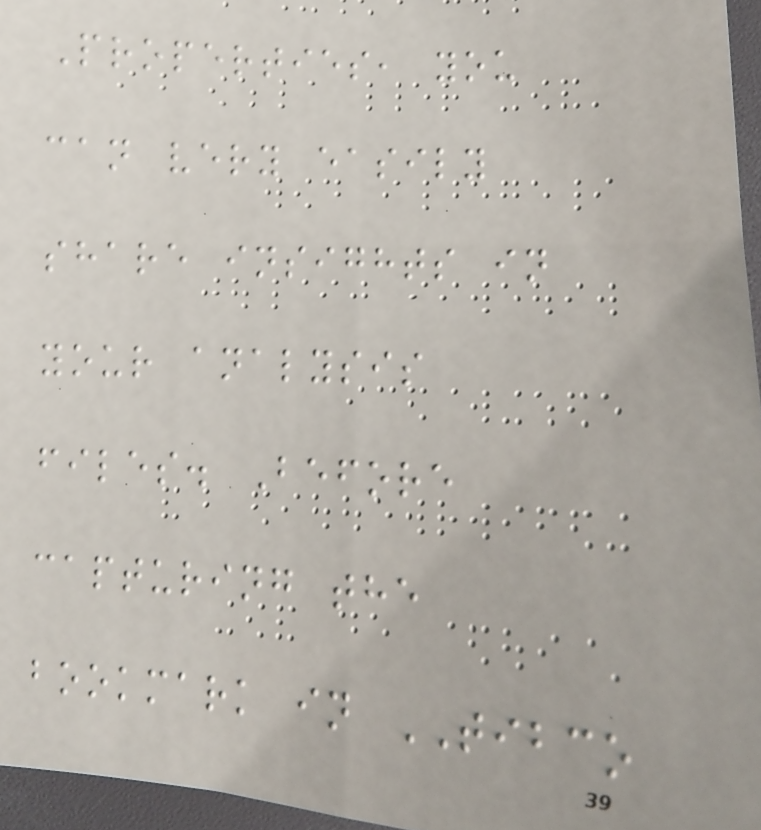Properties, you
can very easily
share insights in
your analysis
files. Before
capturing the
bookmark in TIBCO
